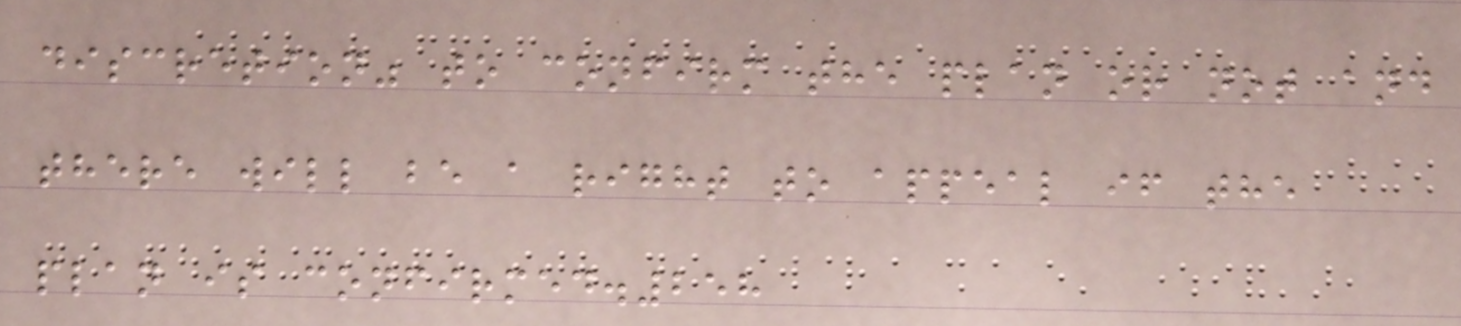discretion" to confirm the plan or not and
there will be a right to appeal if the
plan is confirmed.258
